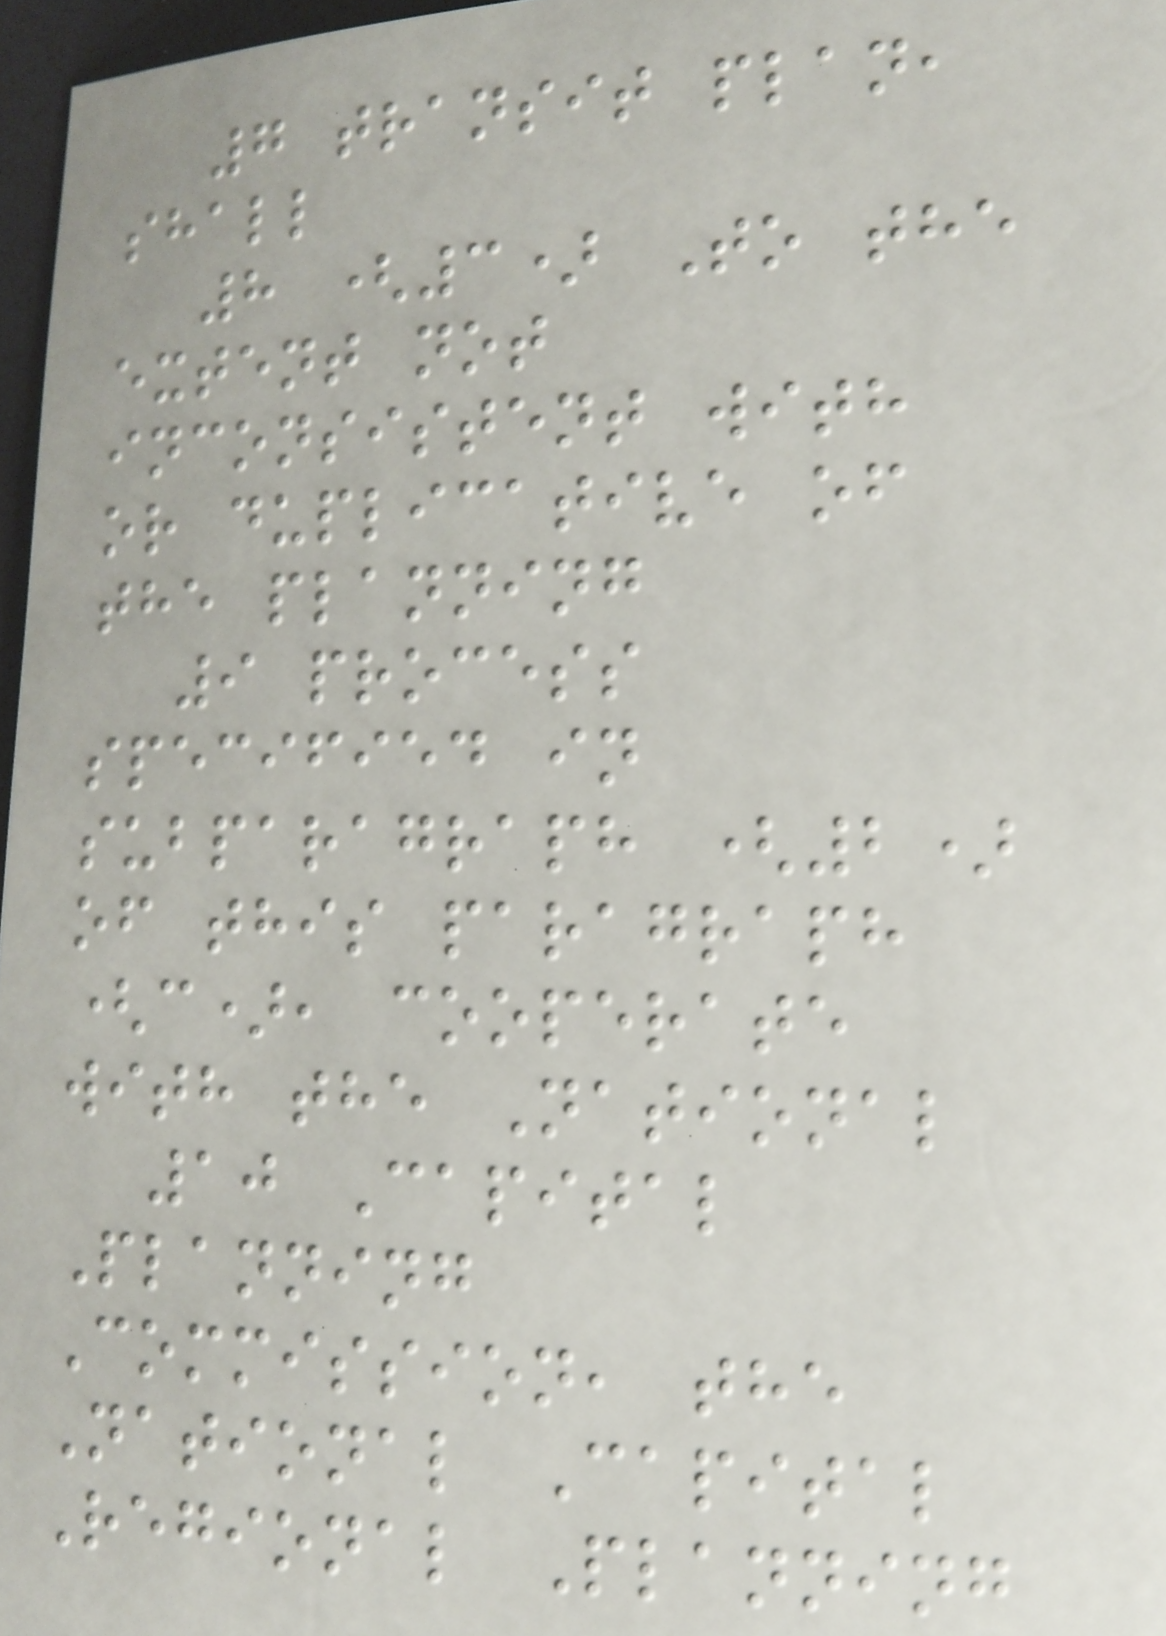7 transit plan,
shall
8 (3) To the
extent not
inconsistent with
or duplicative of
the planning
9 process
specified in
subparagraph (2)
of this paragraph
(c), cooperate
with the National
10 Capital
Planning
Commission, the
National Capital
Regional Planning
